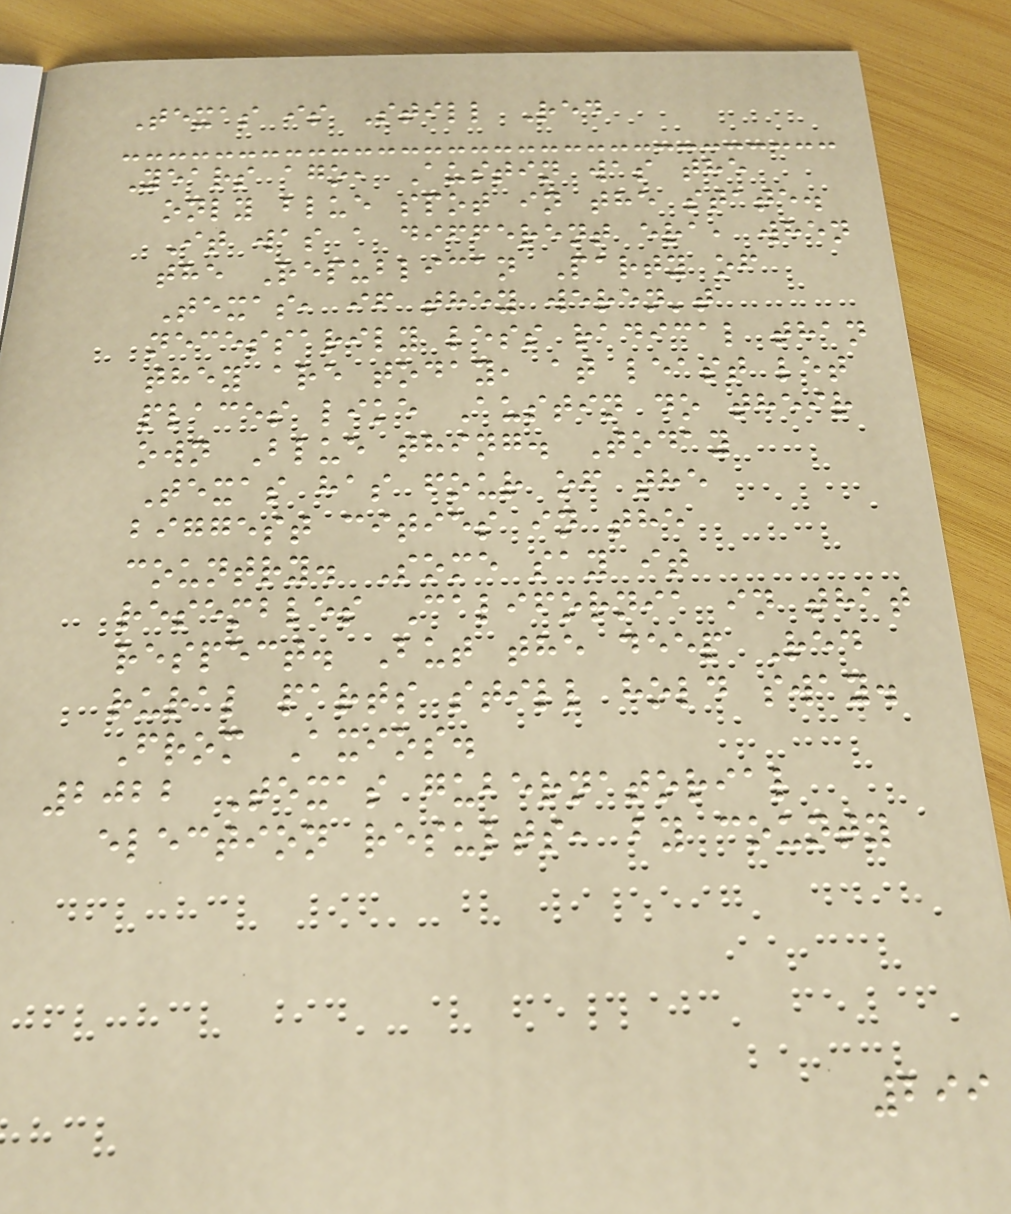Texas is Still Red
Years ago, Austin was the
only blue spot in the state.
It was a different era, when
the Republican Party of
Texas, if they weren't
necessarily less radical than
they are today, at least let
places like Austin do their
own Blue thing. Today
Texas has four of the
biggest cities in the
country. Some say it
resembles California in that
respect. But the deep Red
rural parts still hold sway.
From Axios.
2022 Texas gubernatorial
election results, by county
299
